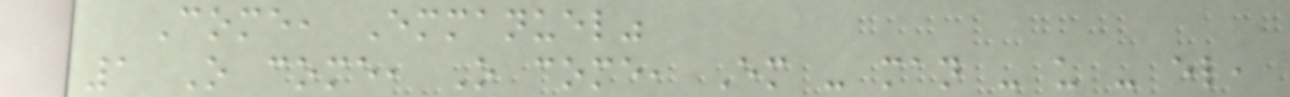Come, Emmanuel"
1 O come, O come, Em - man - u - el,
